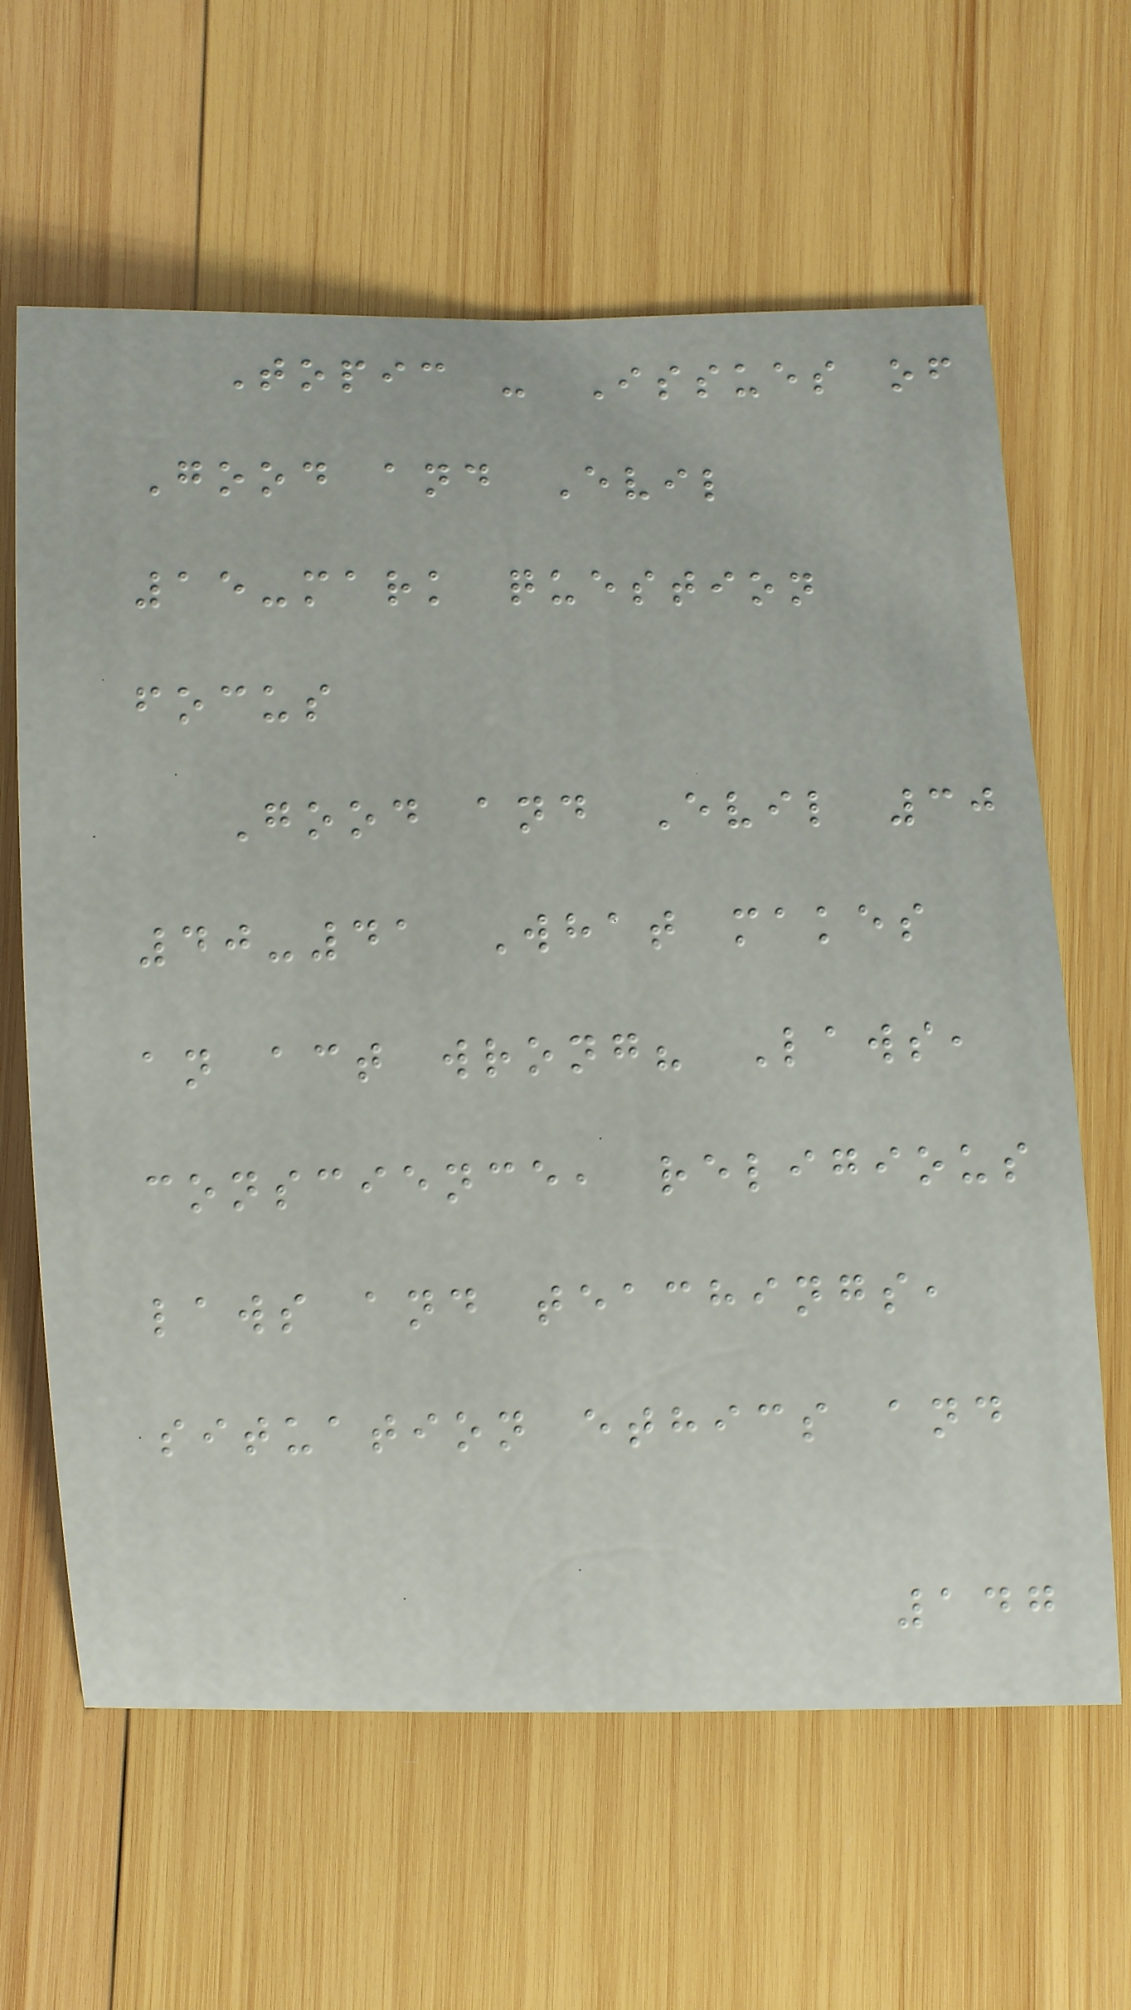Topic - Issues of
Good and Evil
15-mark question
focus
Good and Evil 30
40-41 What makes
an act wrong? Laws,
conscience, religious
laws and teachings,
situation ethics and
147
